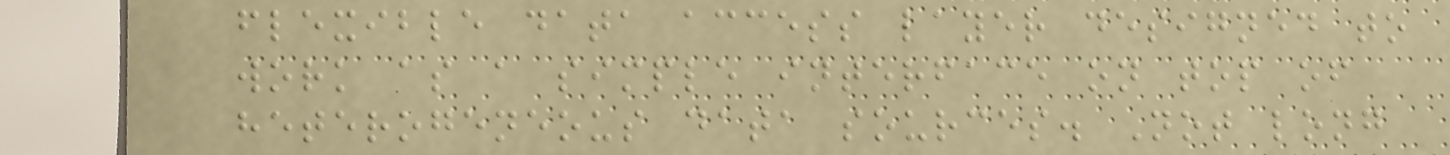flexible data access layer designed to
work as a simple interface on top of
heterogeneous data sources. Not long
